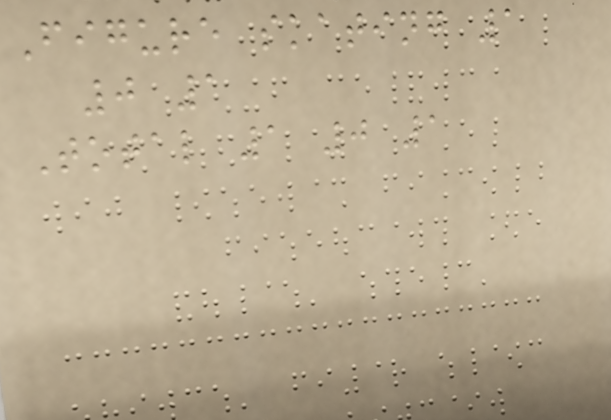Figure skating 1
0 1
Total 1 0 1
